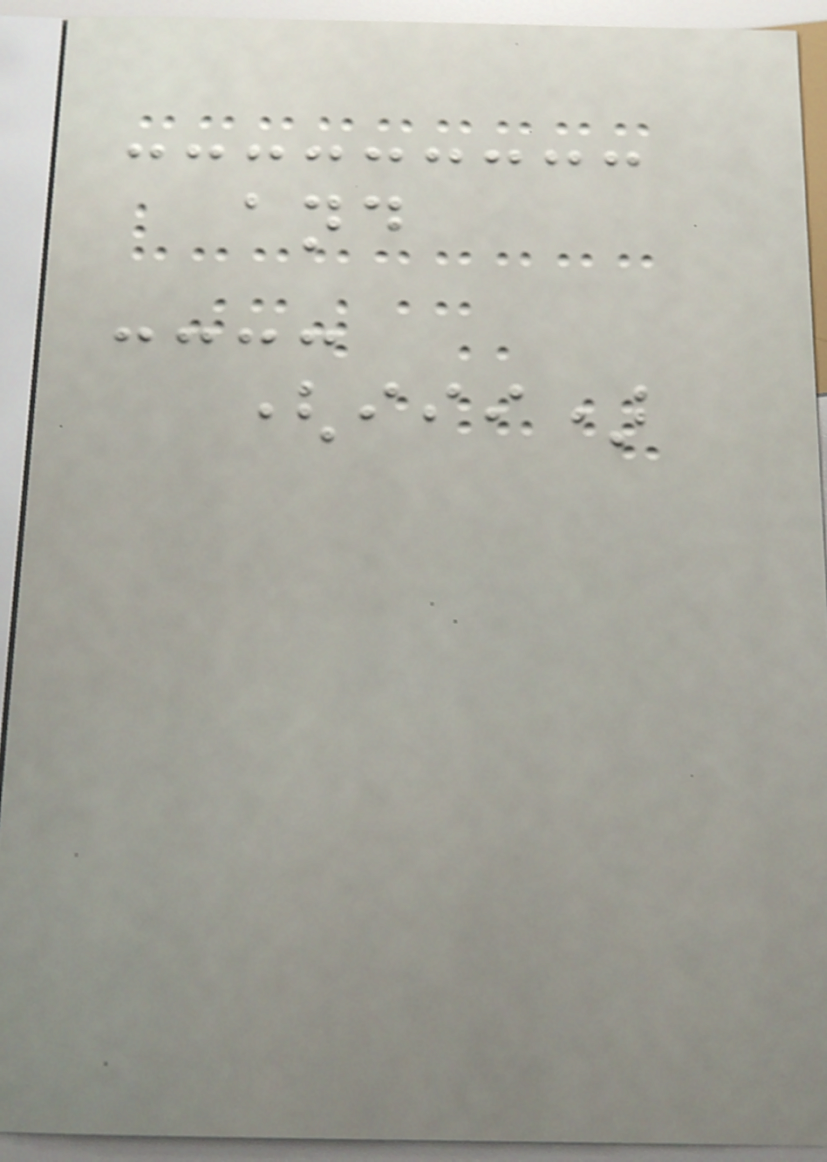and
(iii)
